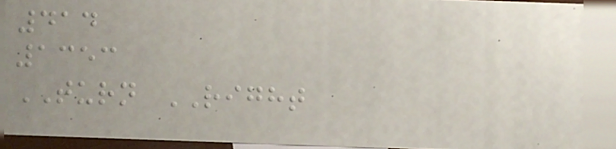414
1353
TURN RIGHT
